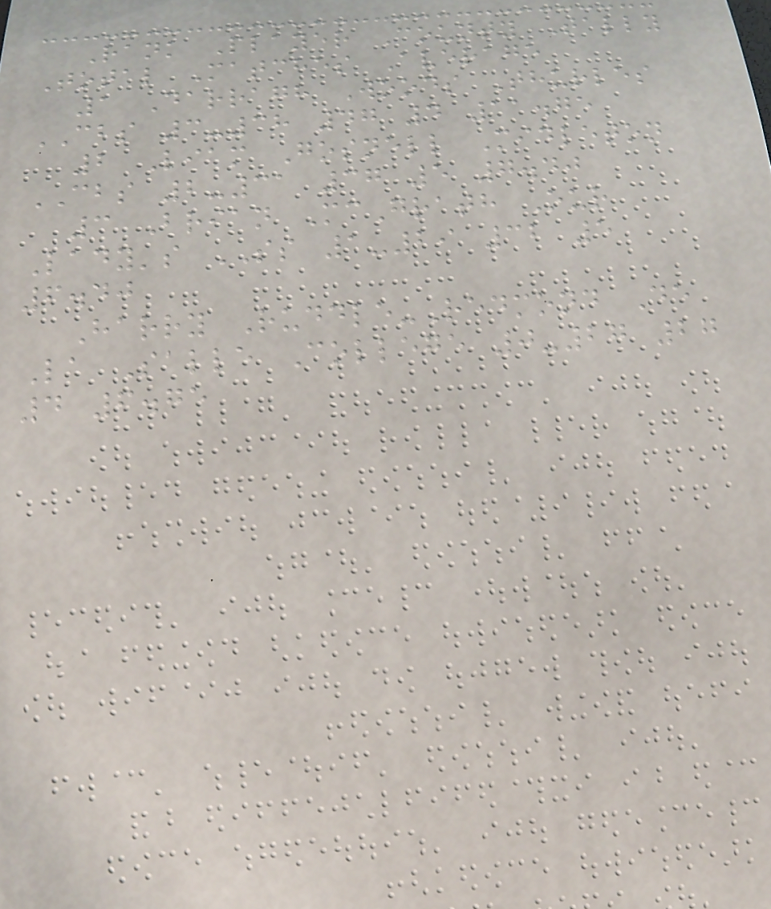Rank Player County Tally
Total Matches Average
1 Darragh Woods Thurles
CBS 3-38 47 4 11.75
2 Liam Gosnell Midleton
CBS 2-31 37 5 7.40
3 Brian McGrath Our
Lady's SS 1-29 32 5
6.40
Harry Ruddle-Redmond De
La Salle College 0-27 27
4 6.75
